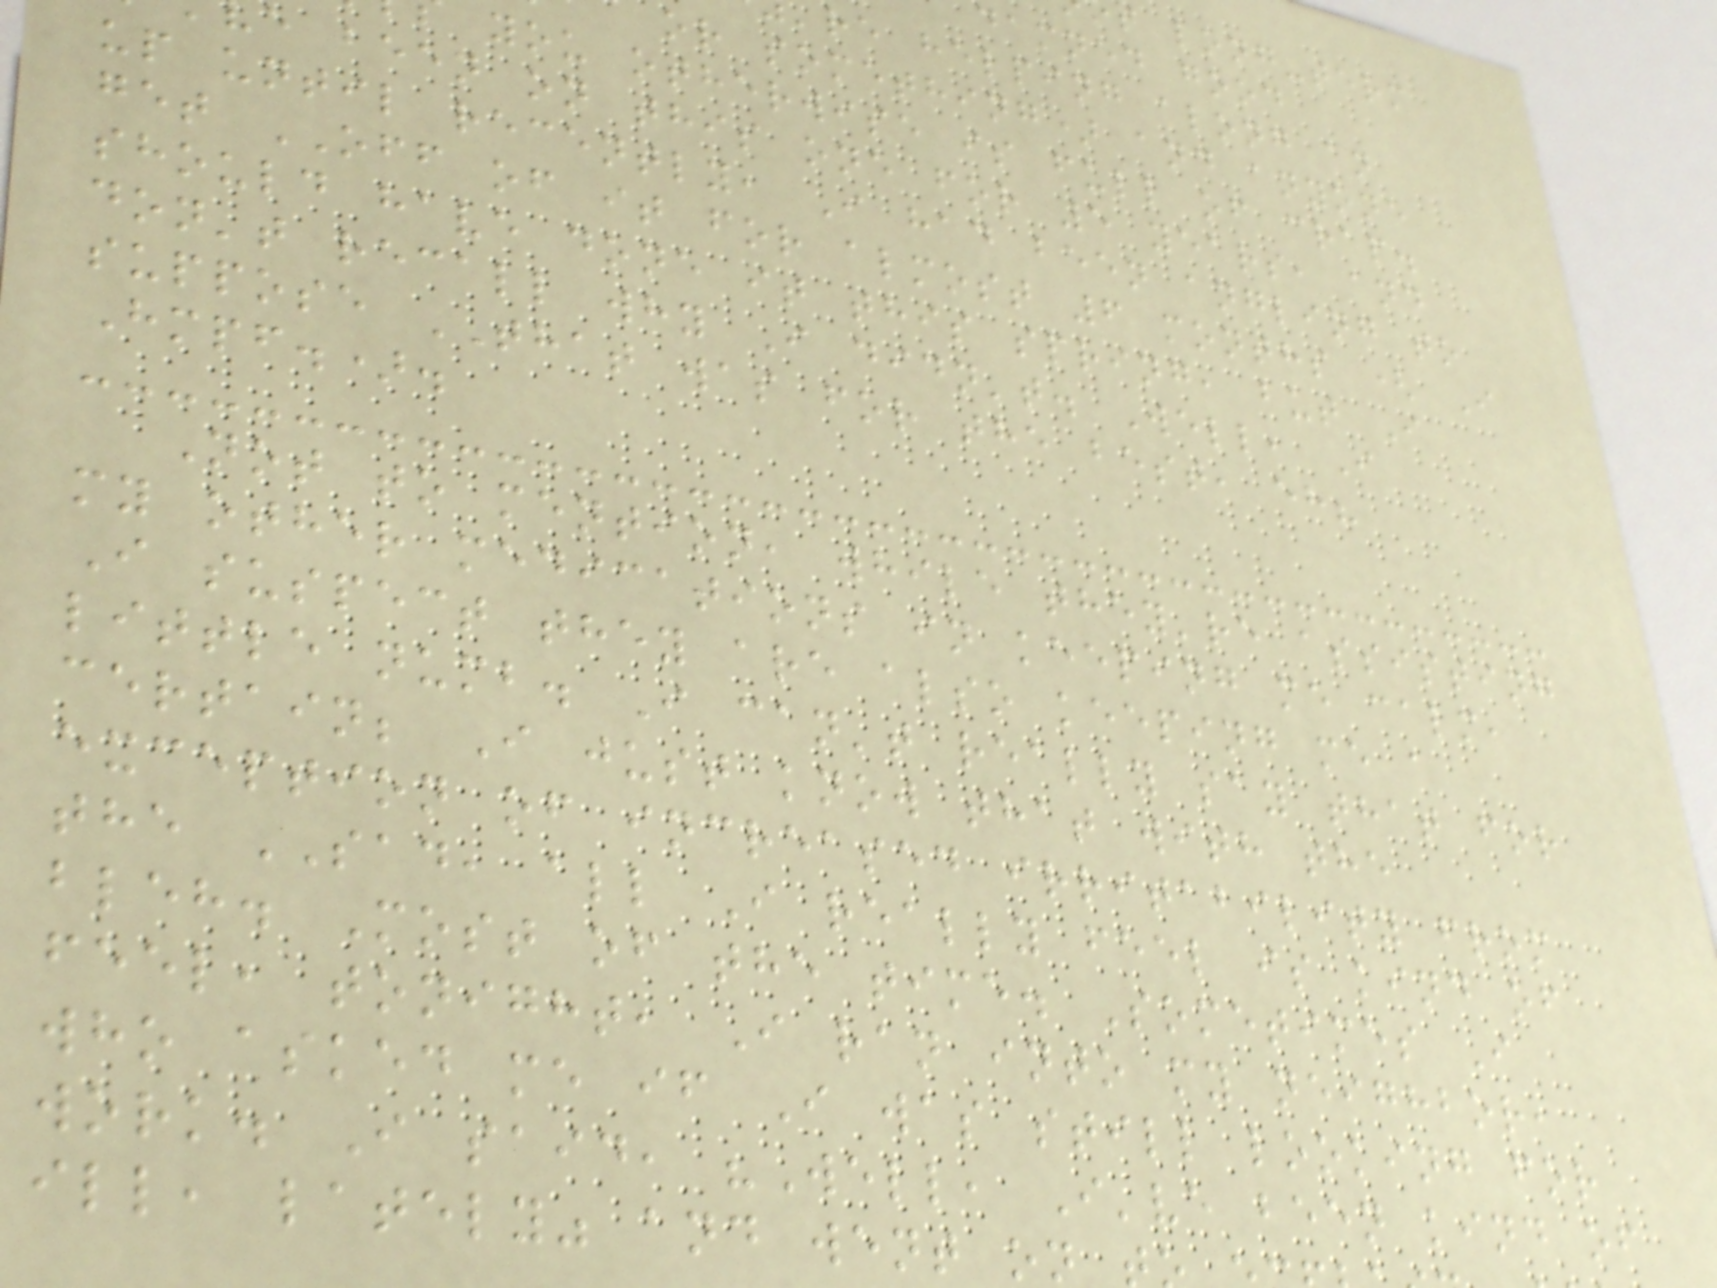t long-term
damned good
re helping along an
or something) and anyone
you otherwise is full of crap.
e been on this one for 5 years, and
up until recently, I had been angling to
get OFF of it for almost 6 months ( I
should have done it this spring, but I
don't recall why I didn't. Well, I
suppose THAT was for the best, eh?
Hmpf.).
Not to mention, while they're assisting
my other medications in keeping me calm,
I suspect they are also keeping me a
little numb. I can't really say that for
certain; I just know that with the
exception of increased irritability from
the SAD, all I really feel is kind of
bleh. Most of the time. Sometimes I
feel, tonight, I ran into my neighbor,
who asked me if I was still looking for
work. I said, "Well, I've been kind of
ill, lately" and went on
